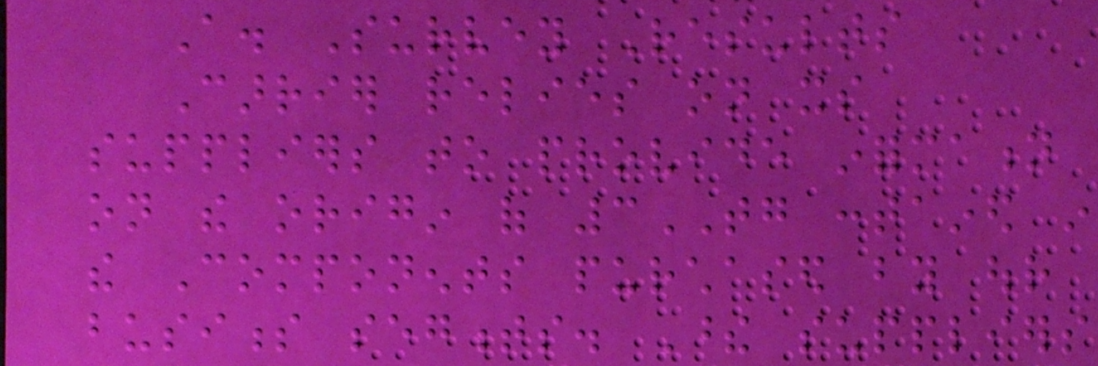A. Survey Results
Carrier relies on its
suppliers to provide information
on the origin of 3TG contained in
the Components purchased by our
business segments. These suppliers
